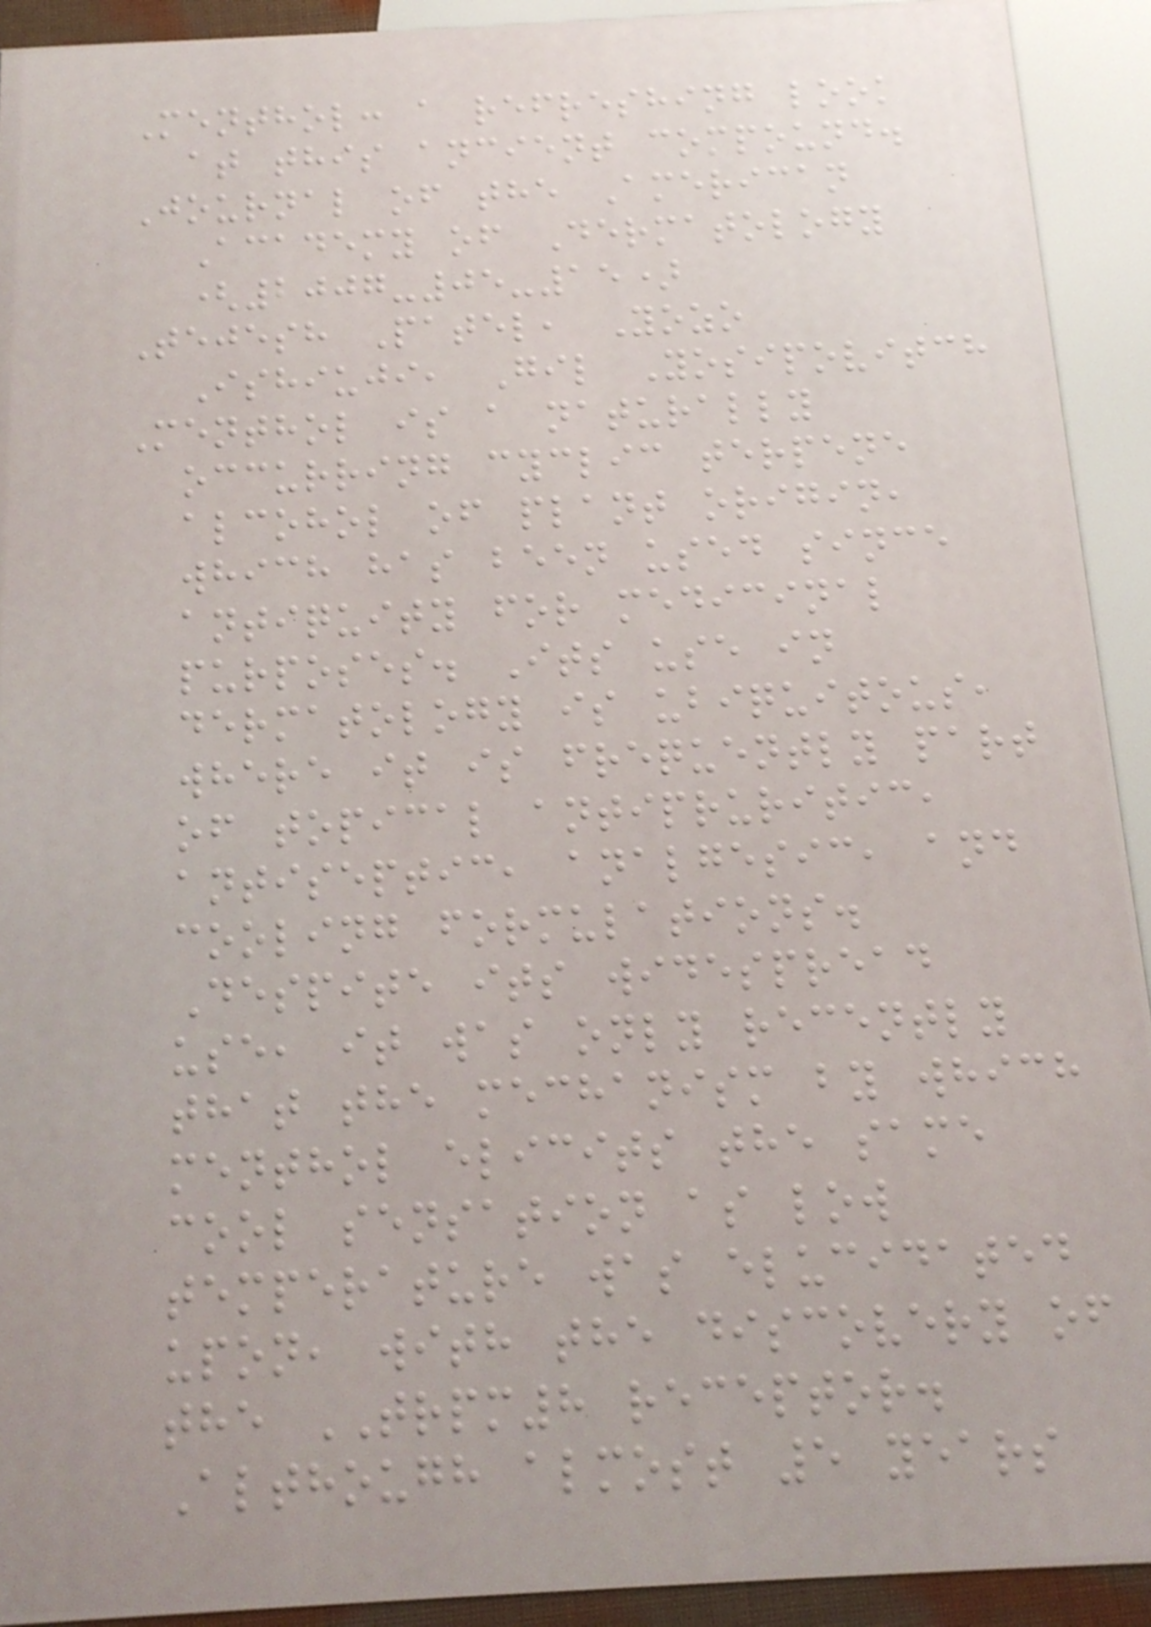Menthol: a refreshing look
at this ancient compound.
Journal of the American
Academy of Dermatology
(2007-05-15)
Tejesh Patel, Yozo
Ishiuji, Gil Yosipovitch
Menthol is a naturally
occurring cyclic terpene
alcohol of plant origin,
which has been used since
antiquity for medicinal
purposes. Its use in
dermatology is ubiquitous,
where it is frequently part
of topical antipruritic,
antiseptic, analgesic, and
cooling formulations.
Despite its widespread
use, it was only recently
that the mechanism by which
menthol elicits the same
cool sensation as low
temperature was elucidated
upon, with the discovery of
the TRPM8 receptor.
Although almost 5 years
